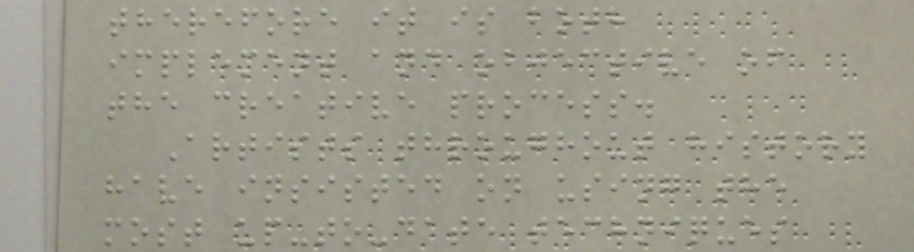therefore it is both
implement and objective of
the creative process.
Artists throughout history
have insisted on using the
most up-to-date techniques
